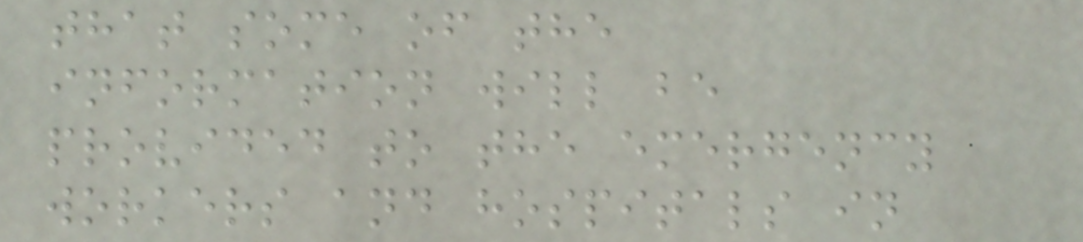that some of the
information will be
provided to the emergency
workers and hospitals in
